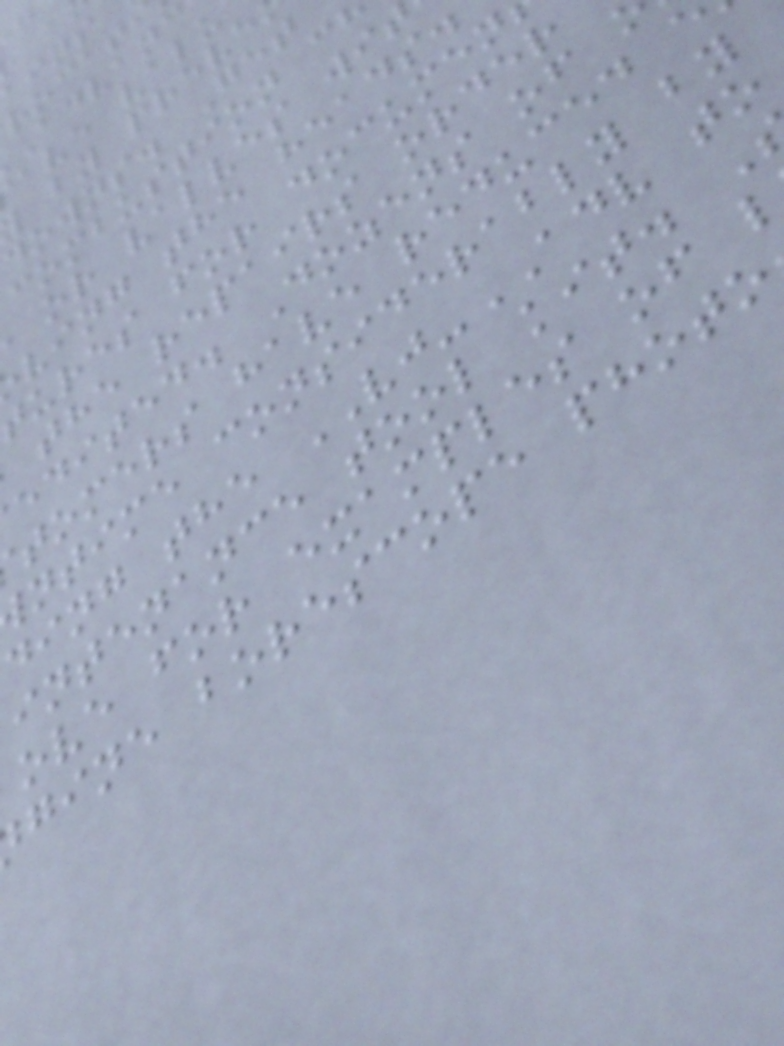ave valu
by preve
downs. Get
combustion c
or valves wit
ving the heads.
ures for documen
the repairs order
edited. Dozens of
tomers have reduced
ntime considerably by
ding the VJ-ADV to
intenance tool kit.
ove for examples of
gine borescope photo
